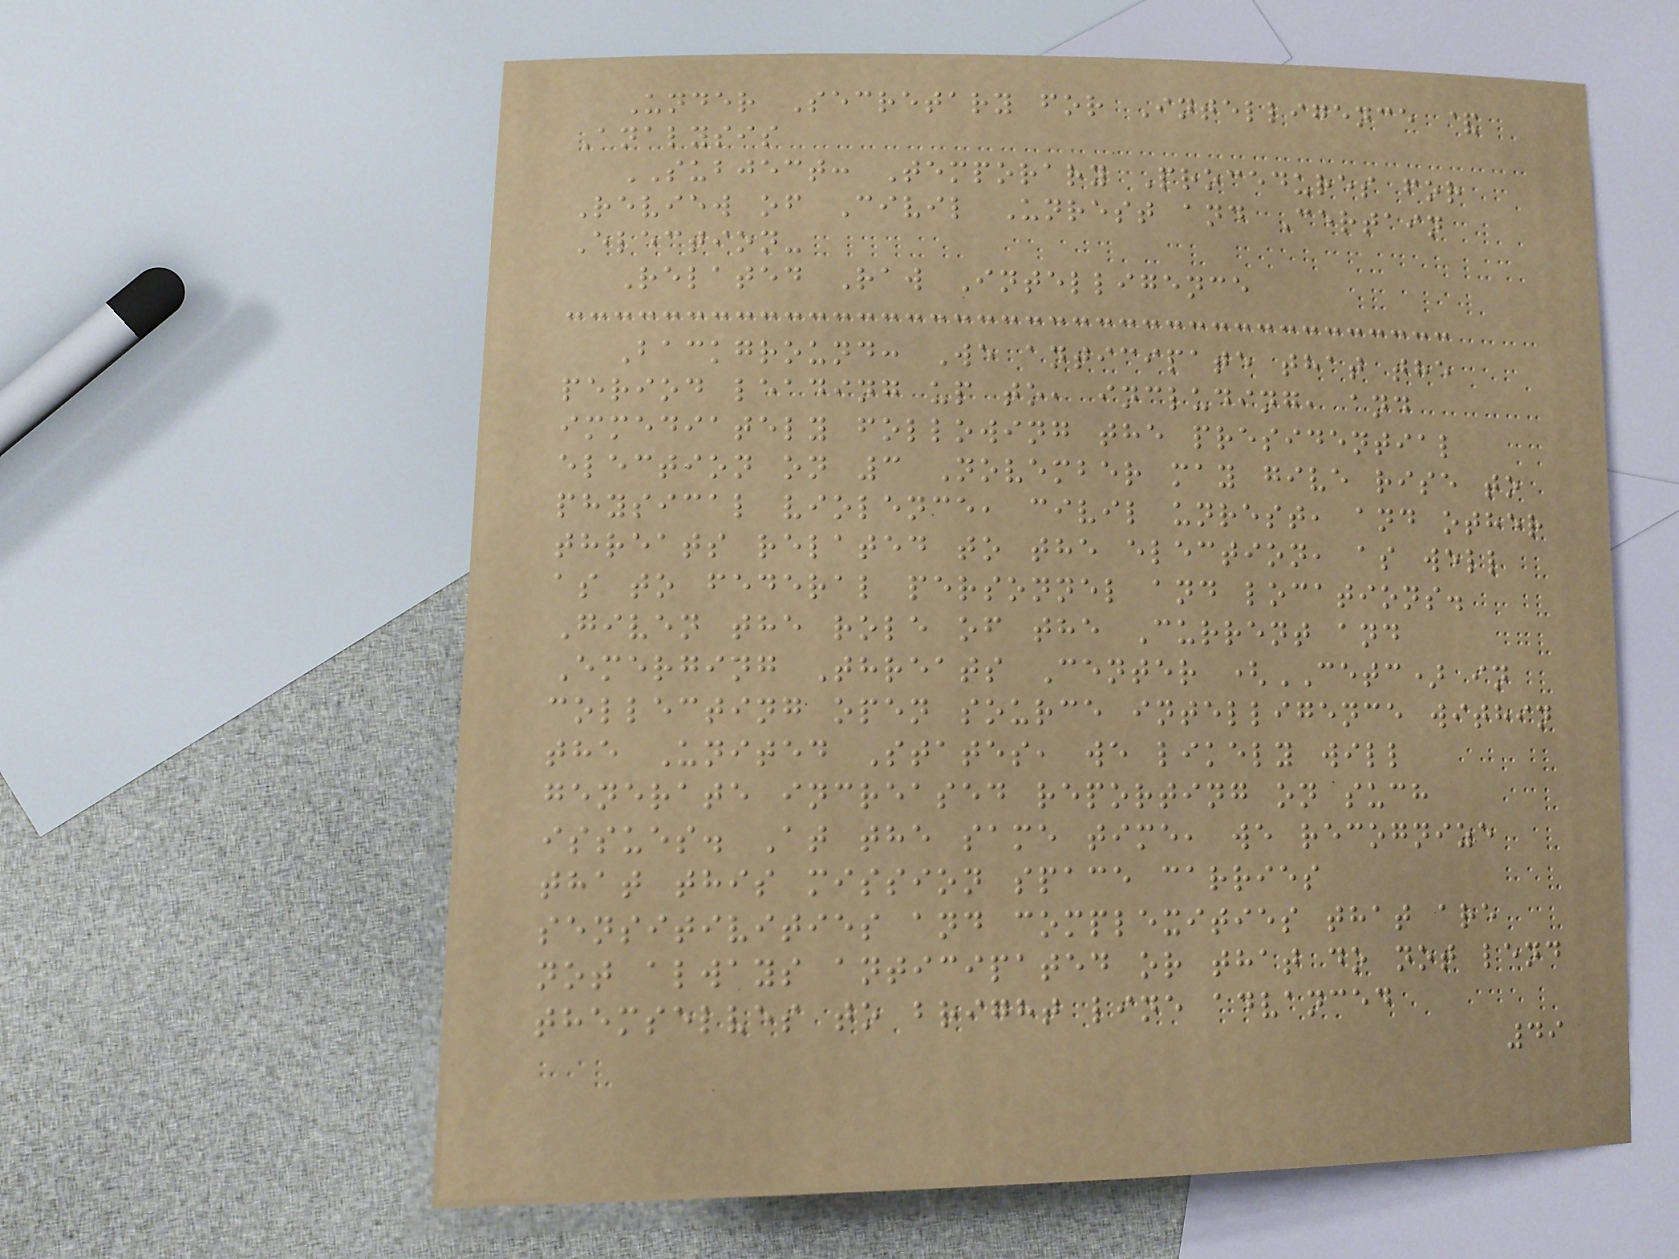Under Secretary for Intelligence &
Analysis
SUBJECT: Temporary Procedures for
Review of Civil Unrest and Certain
Election-
Related Raw Intelligence
Background: We anticipate that the
period leading up to, including, and
immediately following the presidential
election on 3 November may give rise to
physical violence, civil unrest, and other
threats related to the election, as well
as to federal personnel and locations.
Given the role of the Current and
Emerging Threats Center (CETC) in
collecting open source intelligence within
the United States, we likely will
generate increased reporting on such
issues. At the same time, we recognize
that this mission space carries
sensitivities and complexities that are
not always anticipated or that do not lend
themselves to bright line advanced
49
